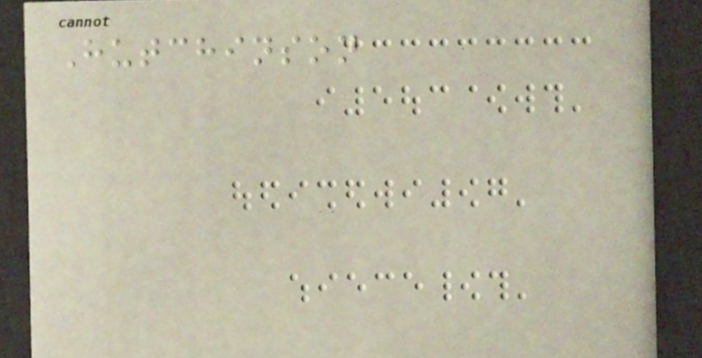Hutchinson
